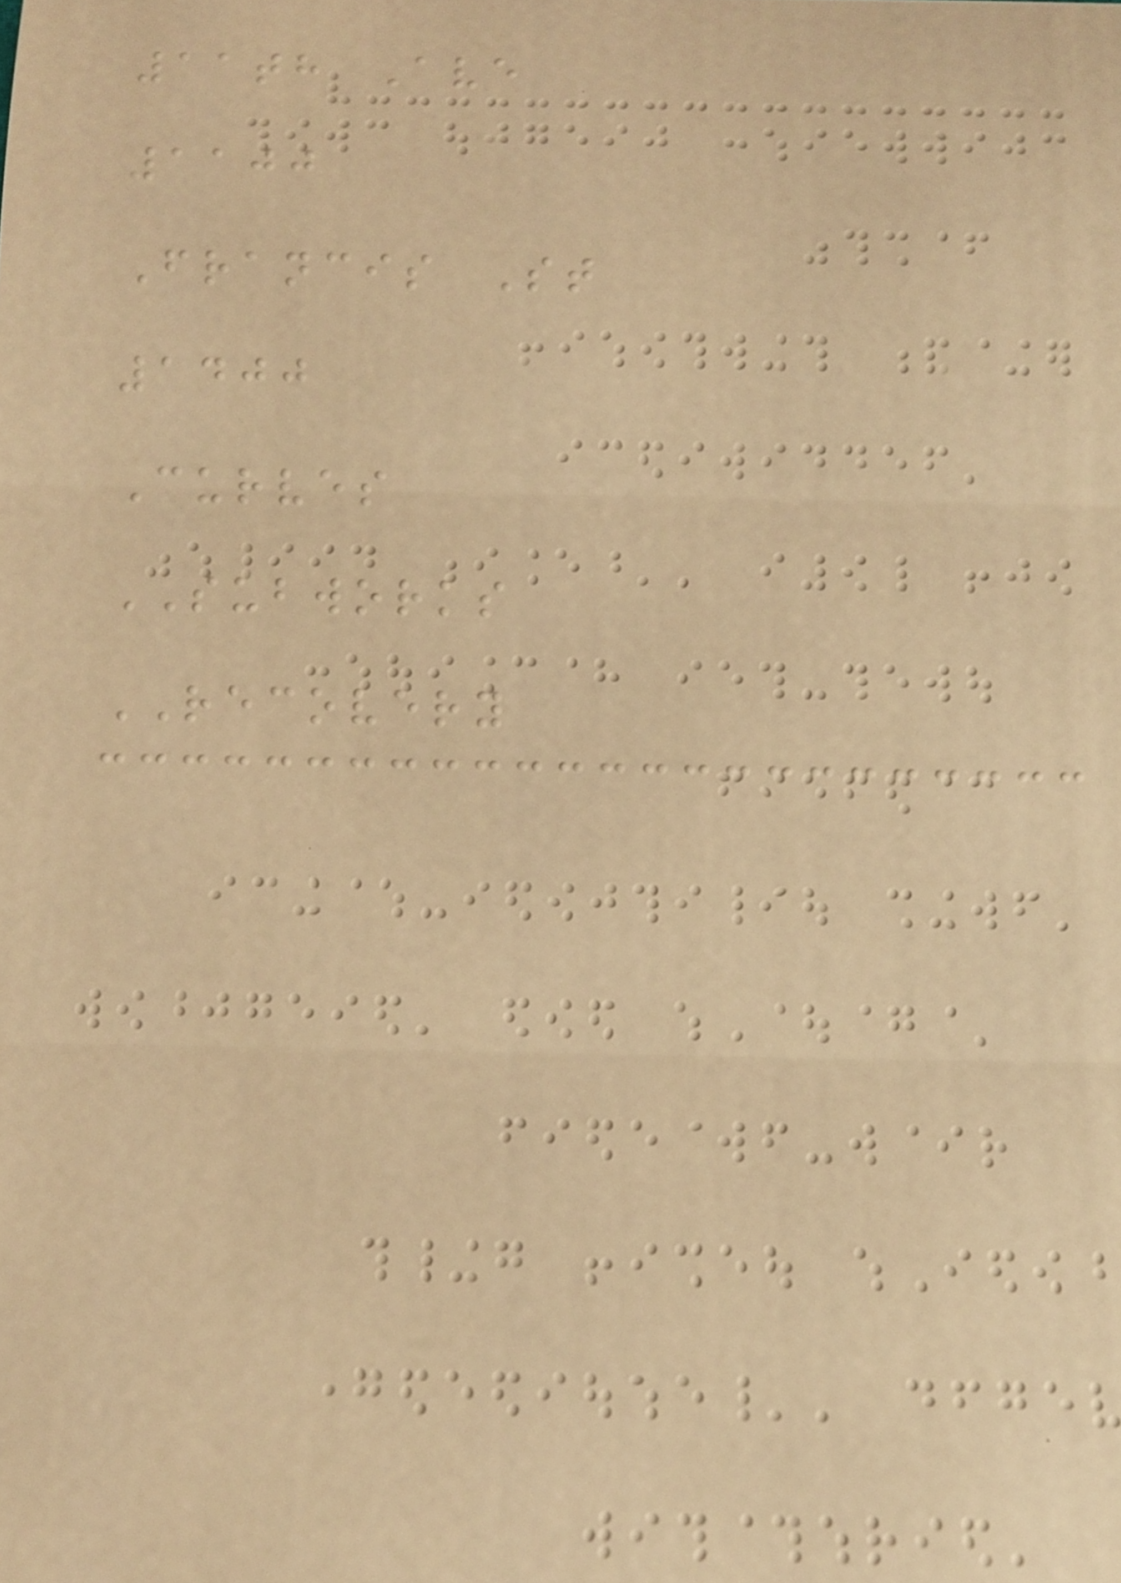11th Ave
1100
Francis St
1400
Curves
SUBWORKS
RECOVERY
